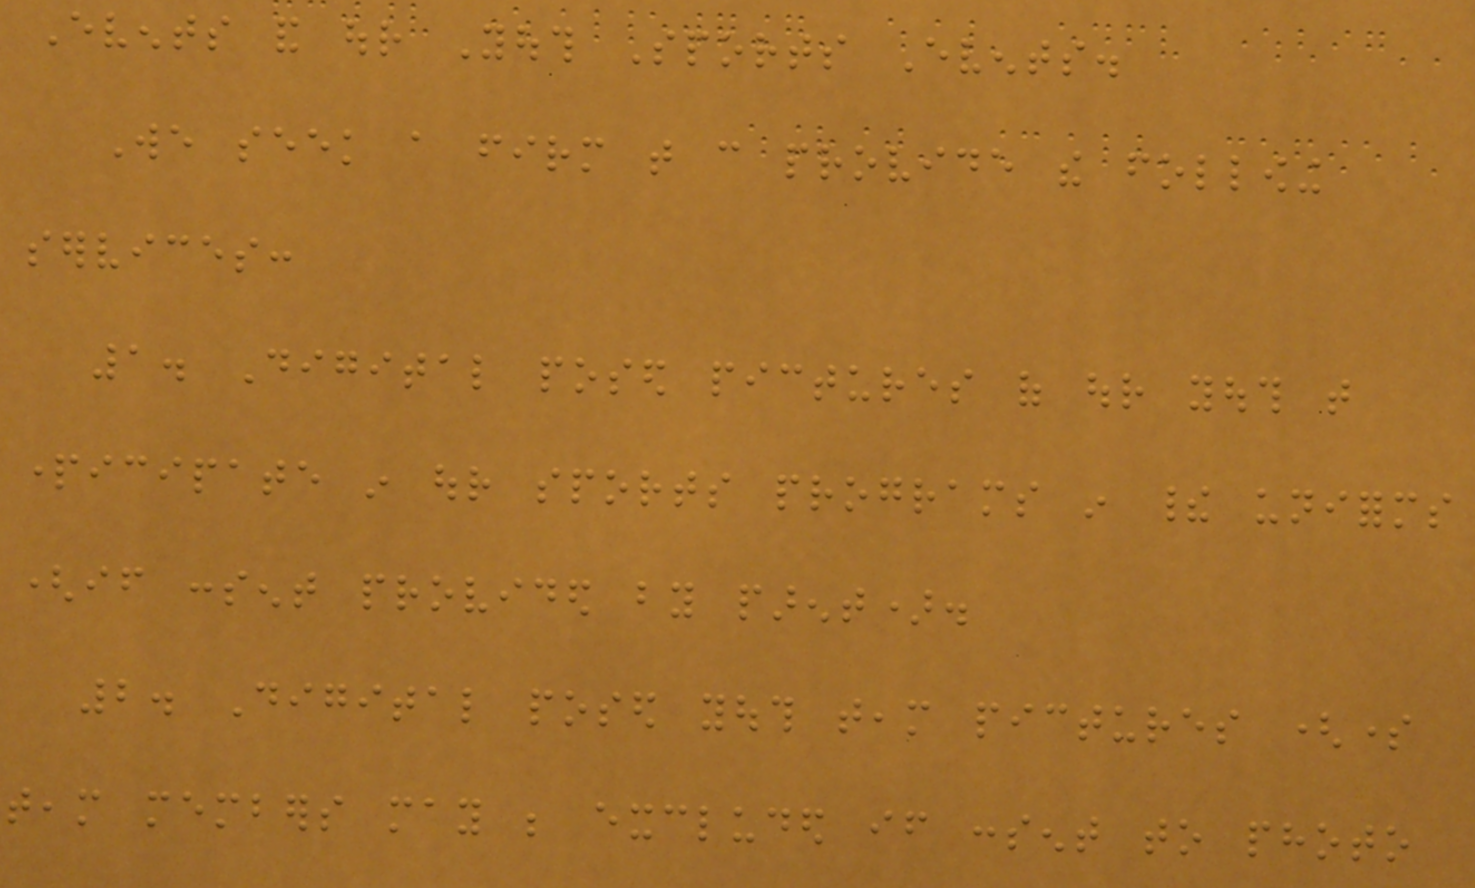Events and our Youth Sports Events.
We seek a firm that can provide the following
services:
1. Digital posed pictures of our youth that
participate in our sports programs in their uniforms
(if consent provided by parent).
2. Digital posed youth team pictures (some
team members may be excluded if consent to photo
